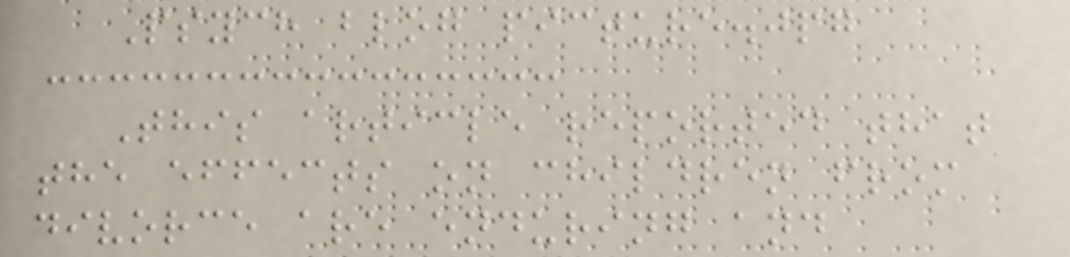Psych blog picture.jpg
This article reported that
the effects on children from
divorce are enduring and
